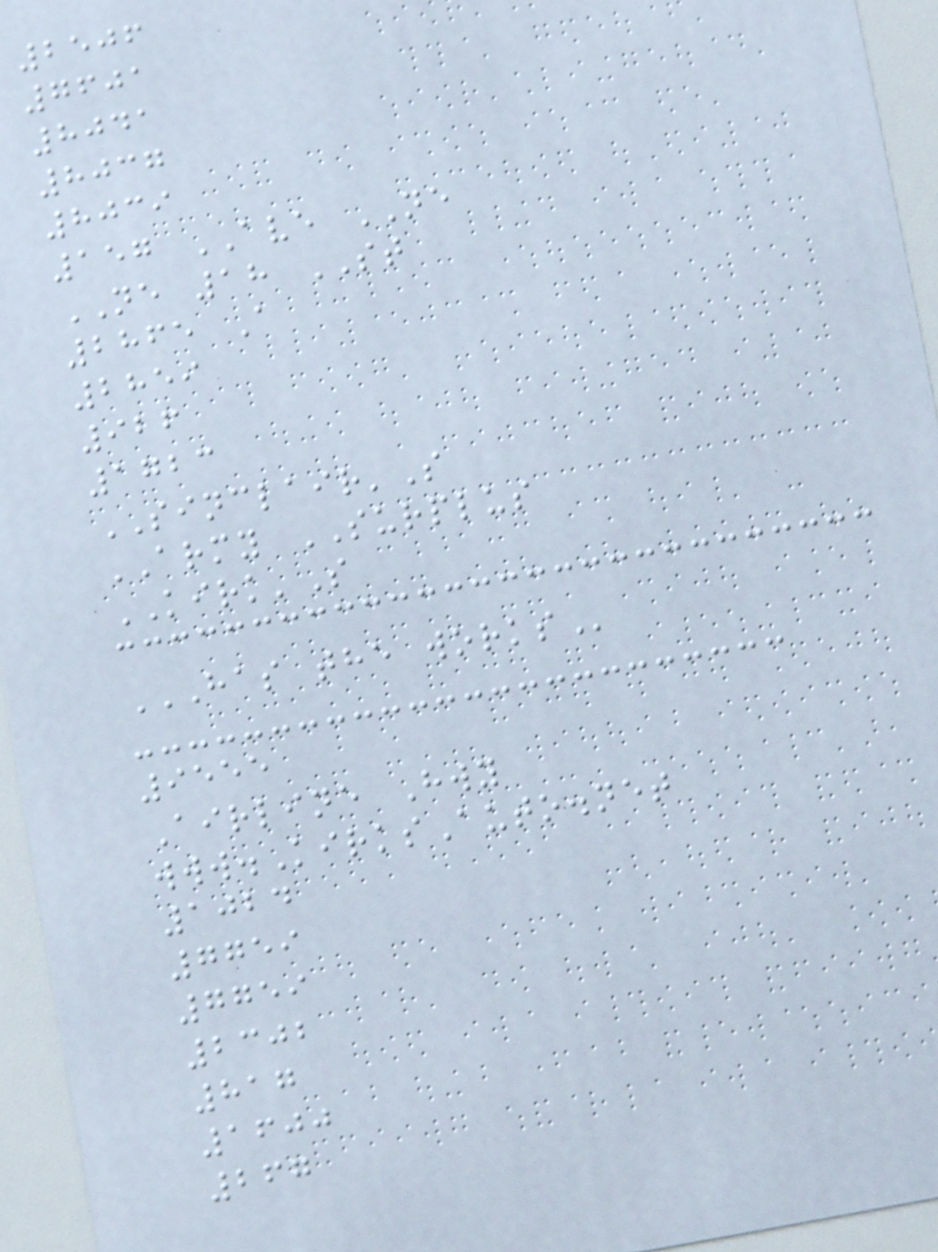2506
7601
8041
8037
8039
157 AVE NE
NE 18 ST
2865 A
2859
926
1723
SINCLAIR'S
ARMY SURPLUS
KIRK'S
HAS THE WORKS
9555
Airline Hwy
www.KirksAuto.net
1024
7759
7759
2302
817
1600
267
